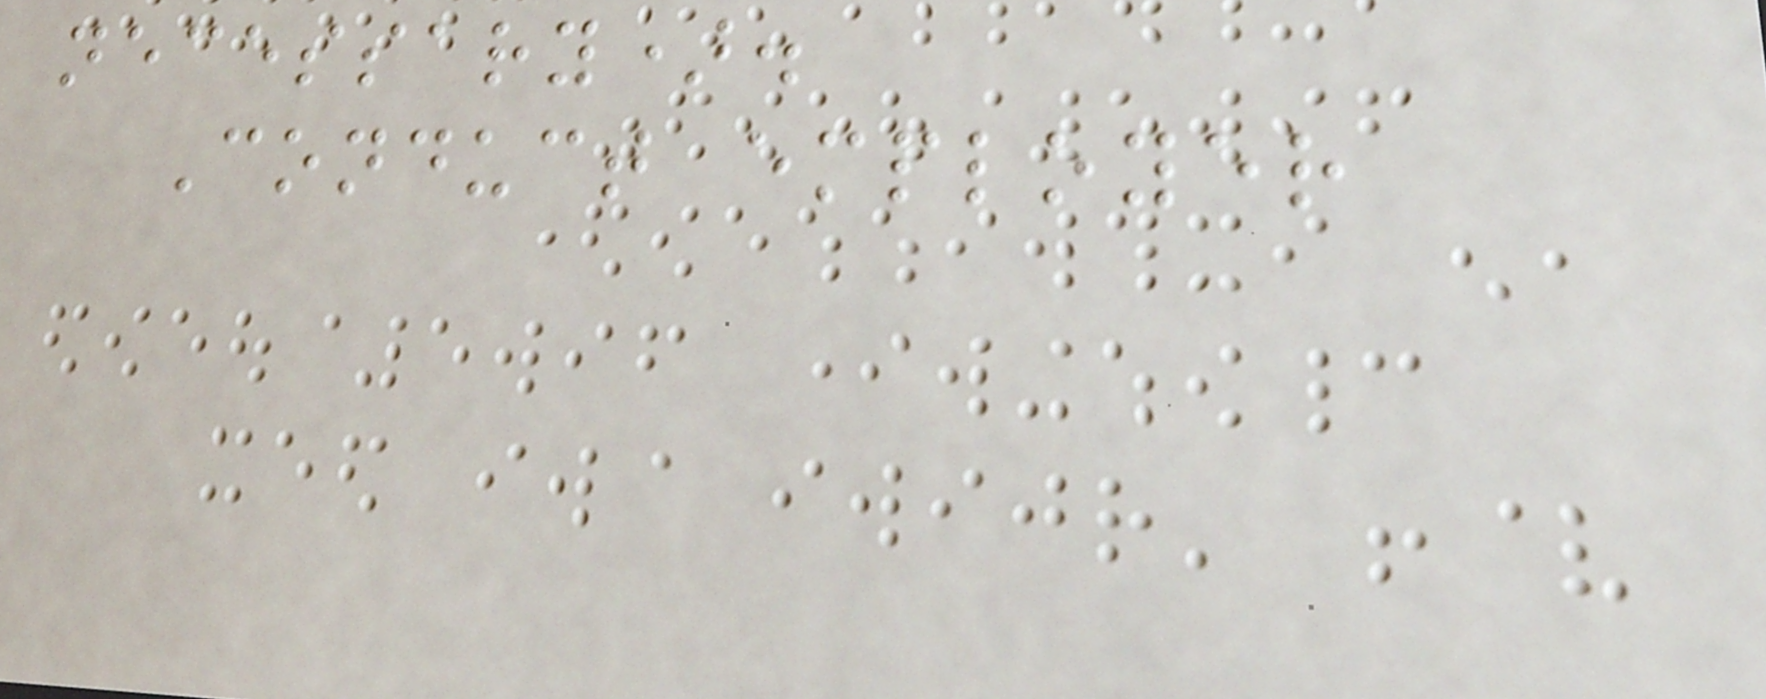necessary).
Conduct employer
